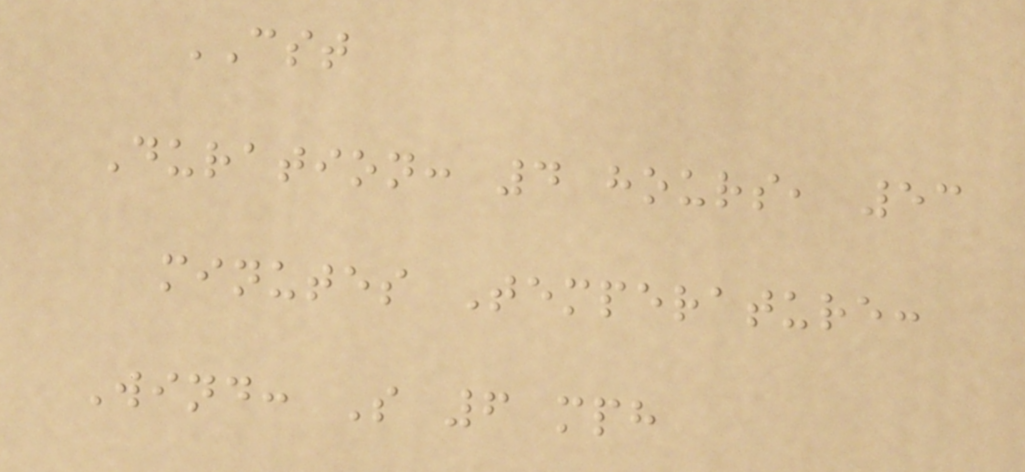CST
Duration: 4 hours, 53
minutes Temperature:
Wind: S 6 mph
